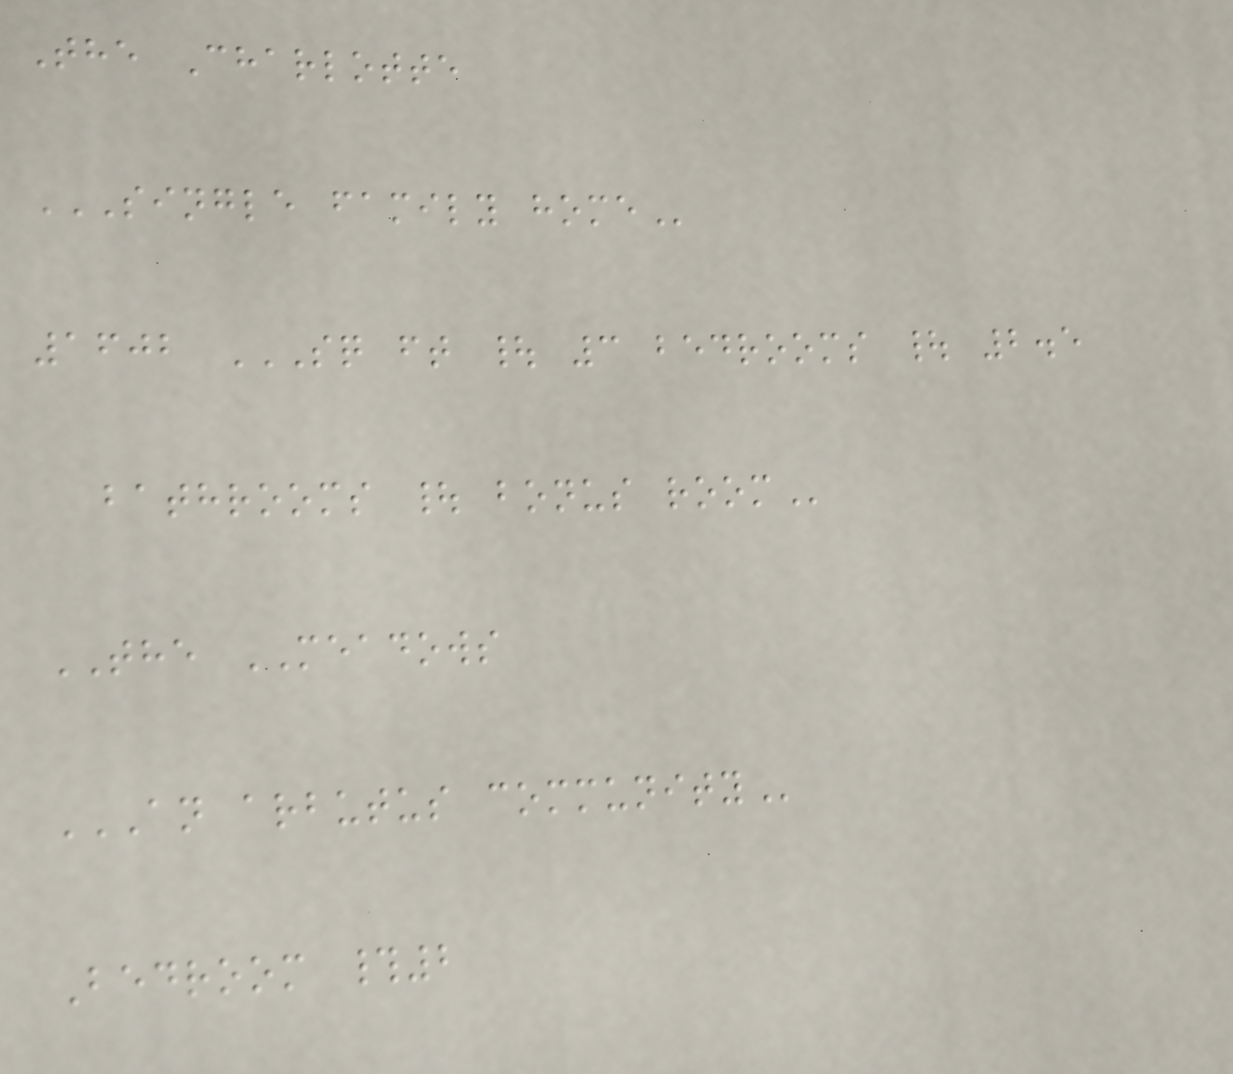The Charlotte
SINGLE FAMILY HOME
1602 SQ FT | 3 BEDROOMS | 2.5
BATHROOMS | BONUS ROOM
THE MEADOWS
AN ARBUTUS COMMUNITY
Bedroom #2
